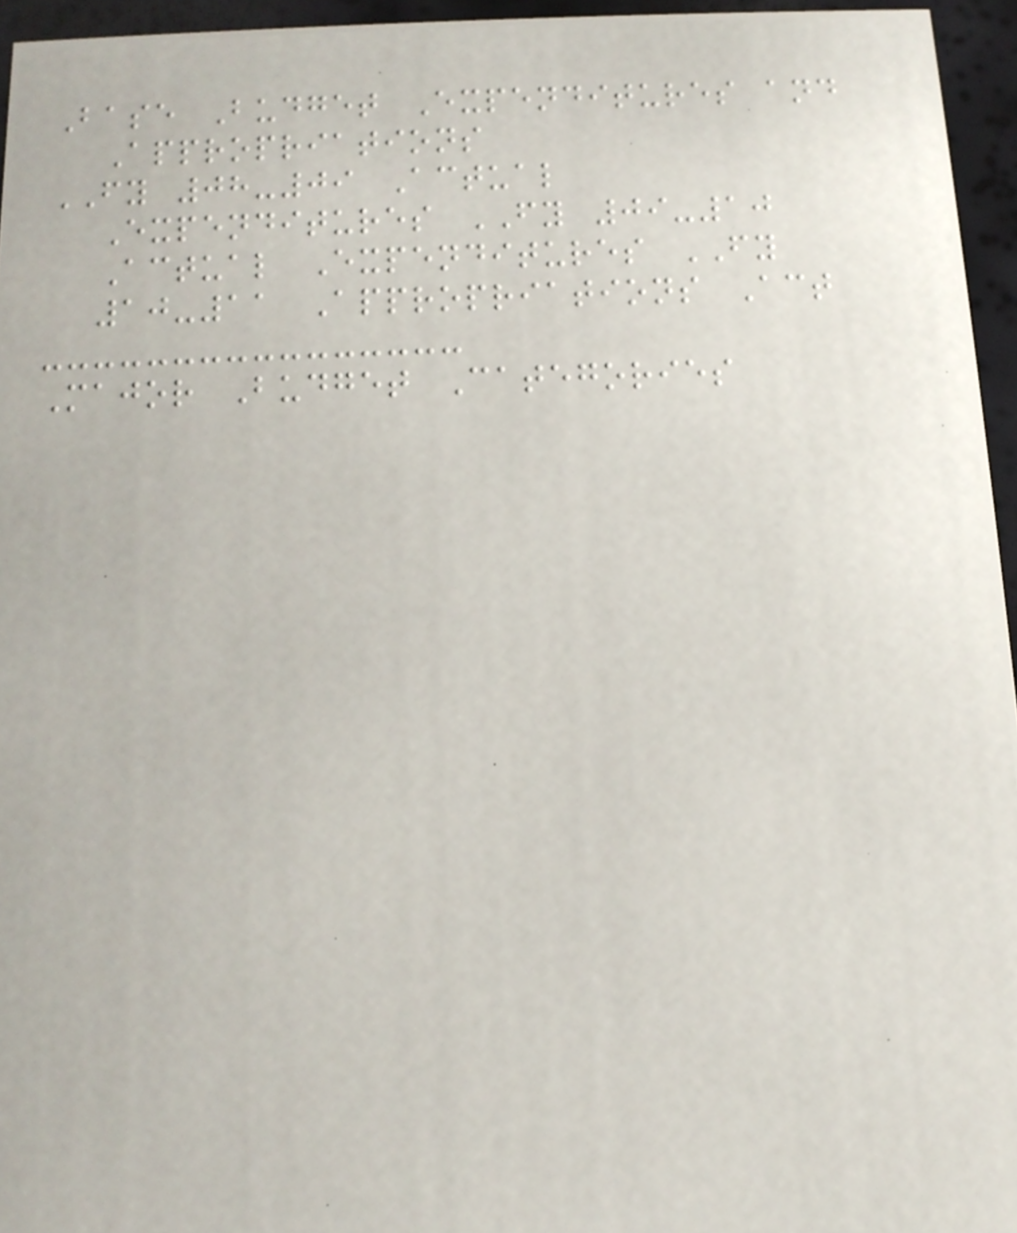Base Budget Expenditures and
Appropriations
FY 08-09 Actual
Expenditures FY 09-10
Actual Expenditures FY
10-11 Appropriations Act
Major Budget Categories
